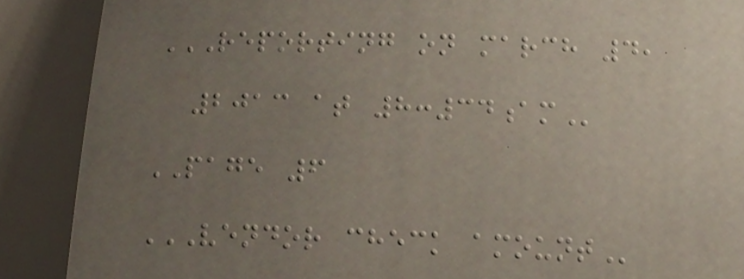REPORTING ON MARCH 4,
2013 AT 8:34AM
PAGE 6
VENDOR CHECK AMOUNT
